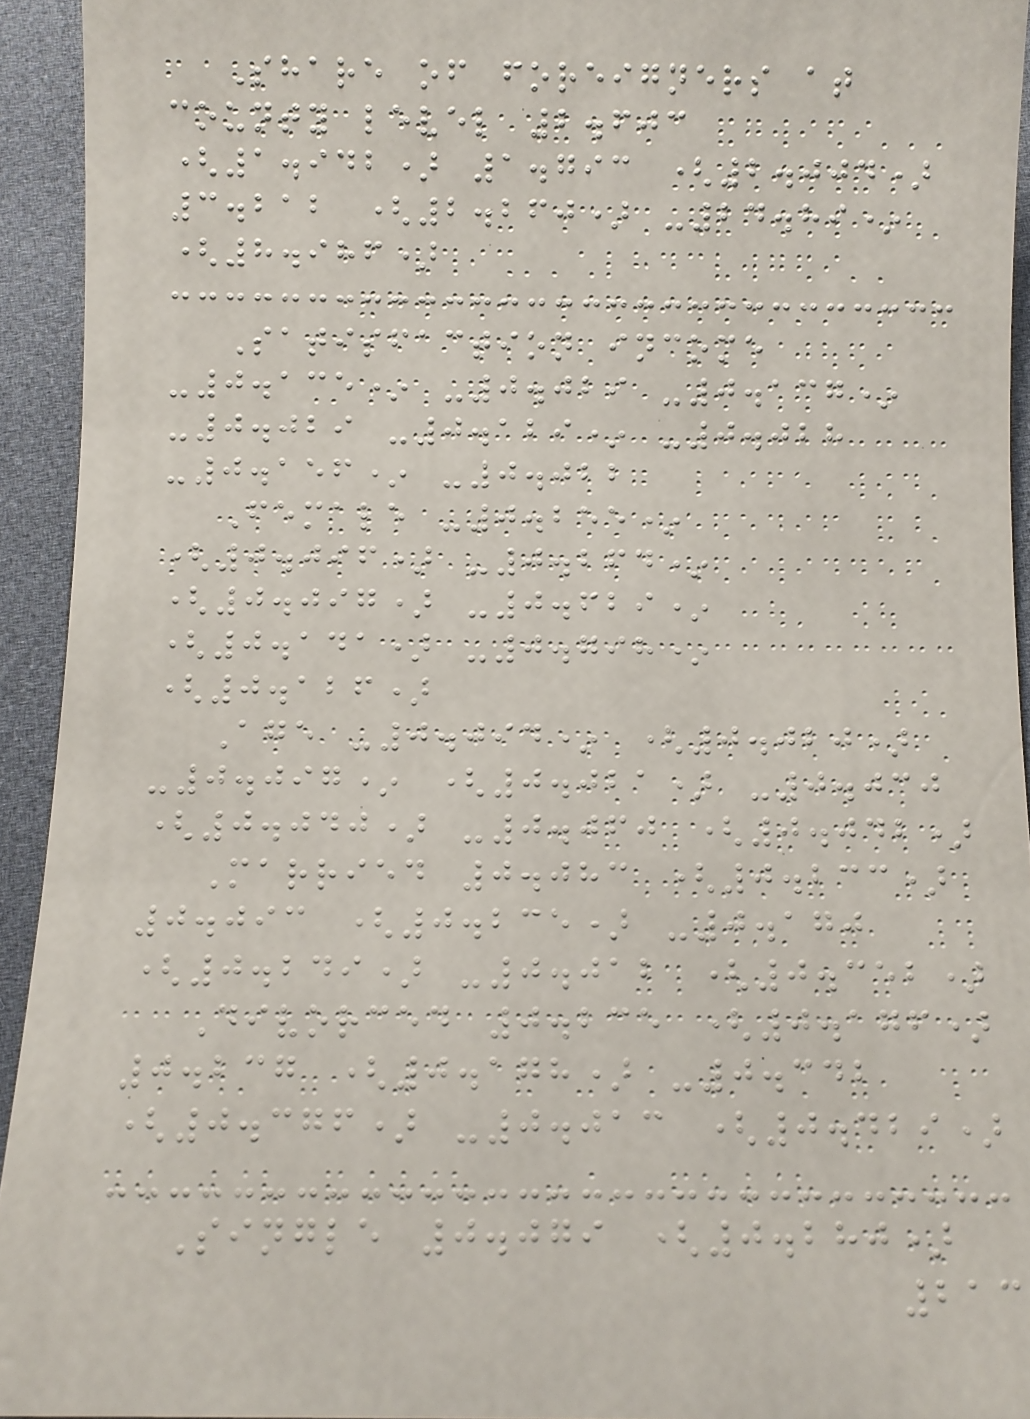Share of foreigners at
county level 2.603
(1.942) 1.793 (2.004)
3.212 (2.260) -24.89*
(8.986)
Satisfaction income
-0.135* -0.029 -0.137*
-0.029 -0.129* -0.028
-0.156* -0.022
Female -0.255*
(0.096) -0.264*
(0.097) -0.629*
(0.141) -0.798*
(0.126)
Age -0.094* (0.020)
-0.097* (0.021) -0.030
(0.040) -0.060 (0.042)
Married 0.083 (0.233)
0.093 (0.235) -0.170
(0.249) -0.012 (0.352)
Divorced 0.235 (0.176)
0.237 (0.178) -0.342
(0.376) -0.013 (0.429)
Single 0.079 (0.280)
213
